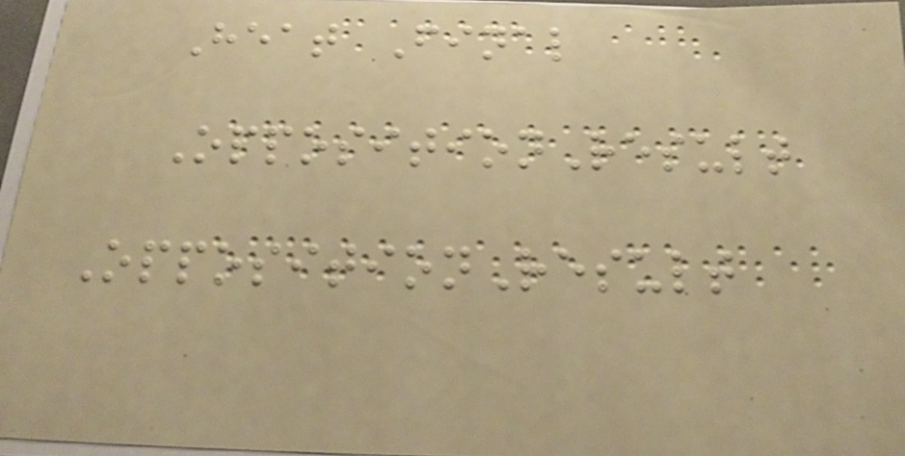Heat Final
OppositionResult
OppositionResult
